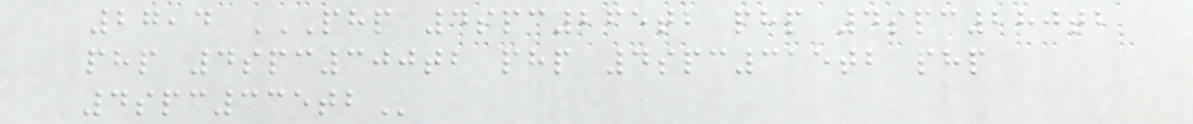27,4 PHP 4SPC265TB PHP 4SPC280TB
PHP 4SPC300TB PHP 4SPC315TB PHP
4SPC335TB
